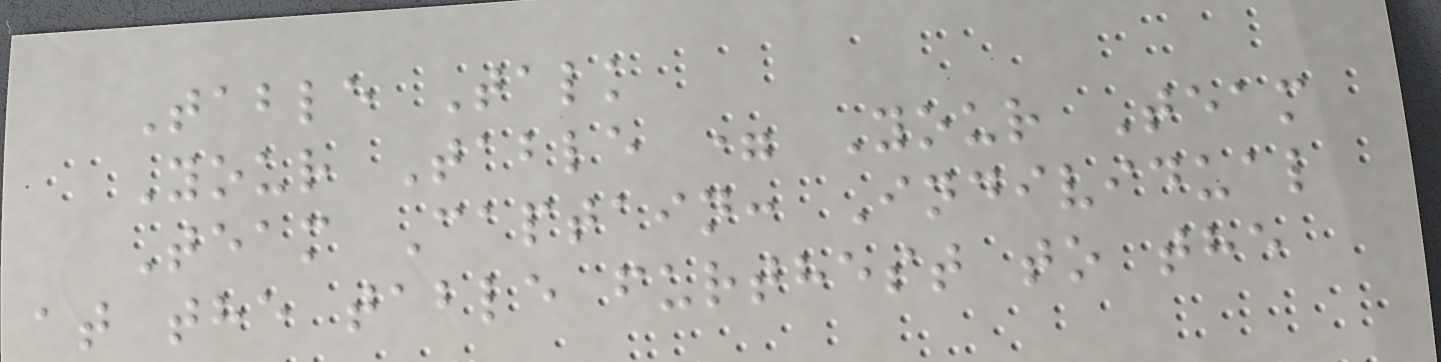Table Talk
Your Table = Your Team
Team Captain: Individual
at the table furthest to the
